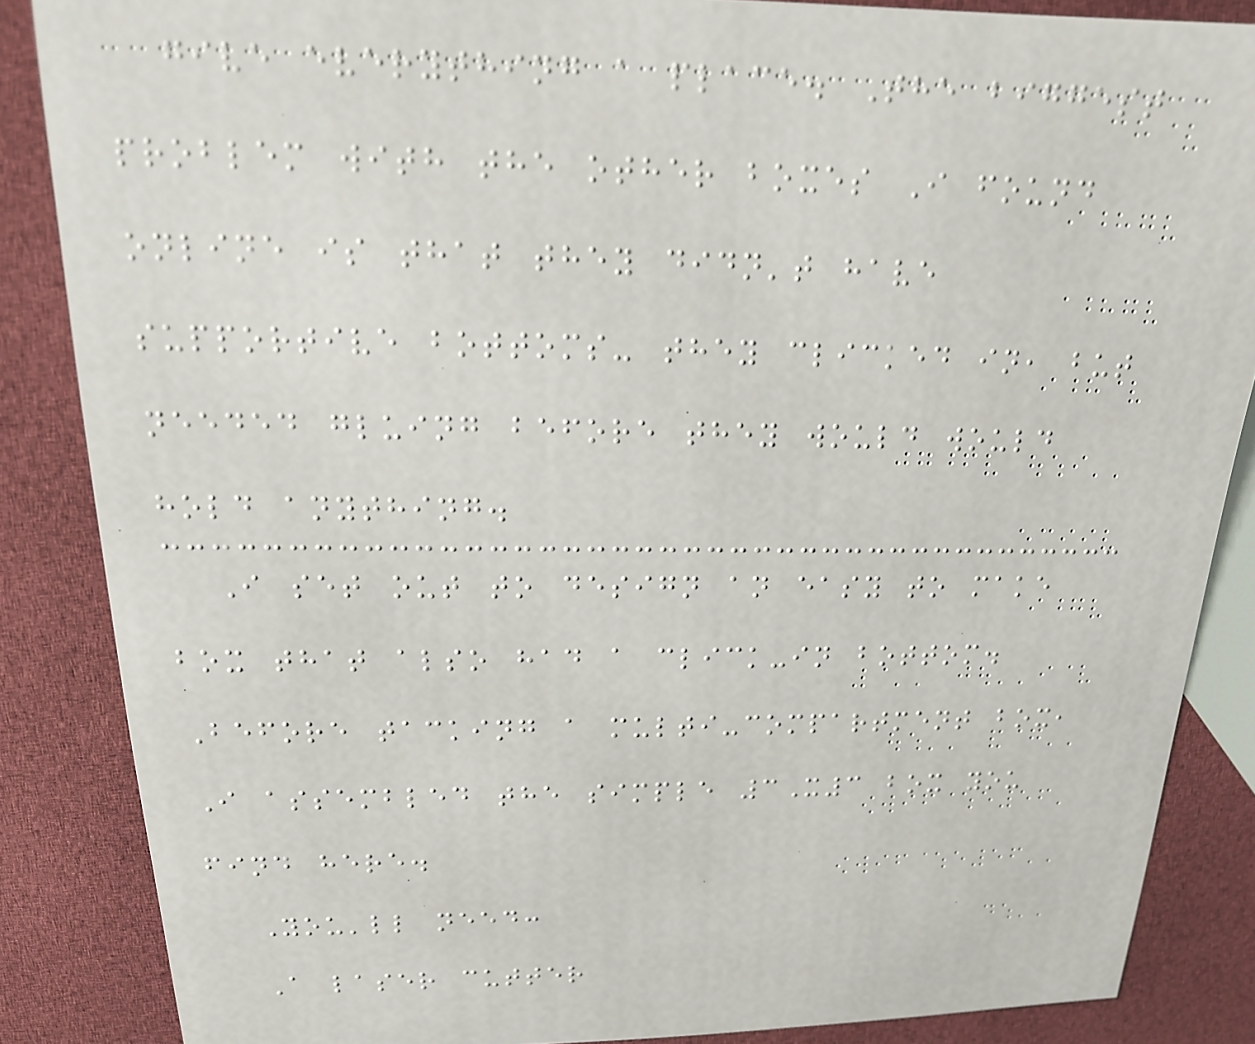give everything a place. The biggest
problem with the other boxes I found
online is that they didn't have
supportive bottoms- they clicked in, but
needed gluing before they would would
hold anything.
I set out to design an easy to make
box that also had a click-in bottom.
Before tacking a multi-compartment box,
I assembled the simple 3X3 box you
find here.
You'll need:
A laser cutter
